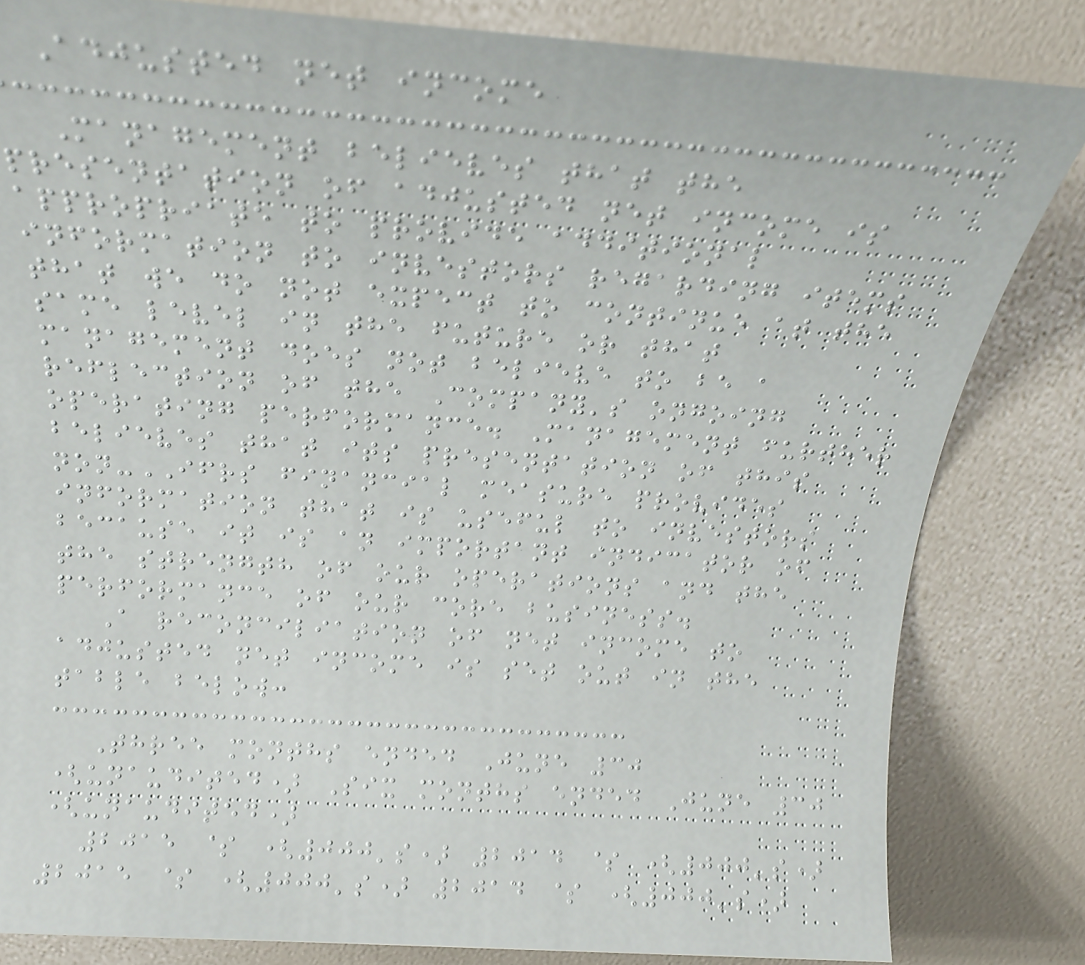Adjusted net income
Management believes that the
presentation of adjusted net income is
appropriate to provide additional
information to investors regarding items
that we do not expect to continue at the
same level in the future or that
management does not believe to be a
reflection of the Company's ongoing
operating performance. Management further
believes that its presentation of this
non-IFRS financial measure provides
information that is useful to investors
because it is an important indicator of
the strength of our operations and the
performance of our core business.
A reconciliation of net income to
adjusted net income is set out in the
table below:
Three months ended June 30
(unaudited) Six months ended June 30
(unaudited)
2015 $ (000's) 2014 $ (000's)
2015 $ (000's) 2014 $ (000's)
